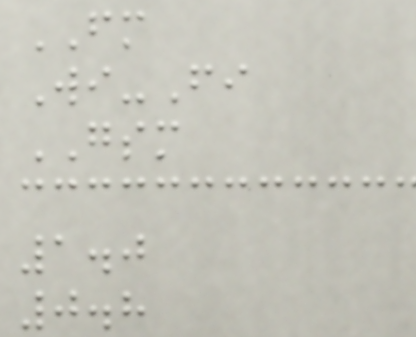FM
Wi-Fi
GSM
1.0
0.8
